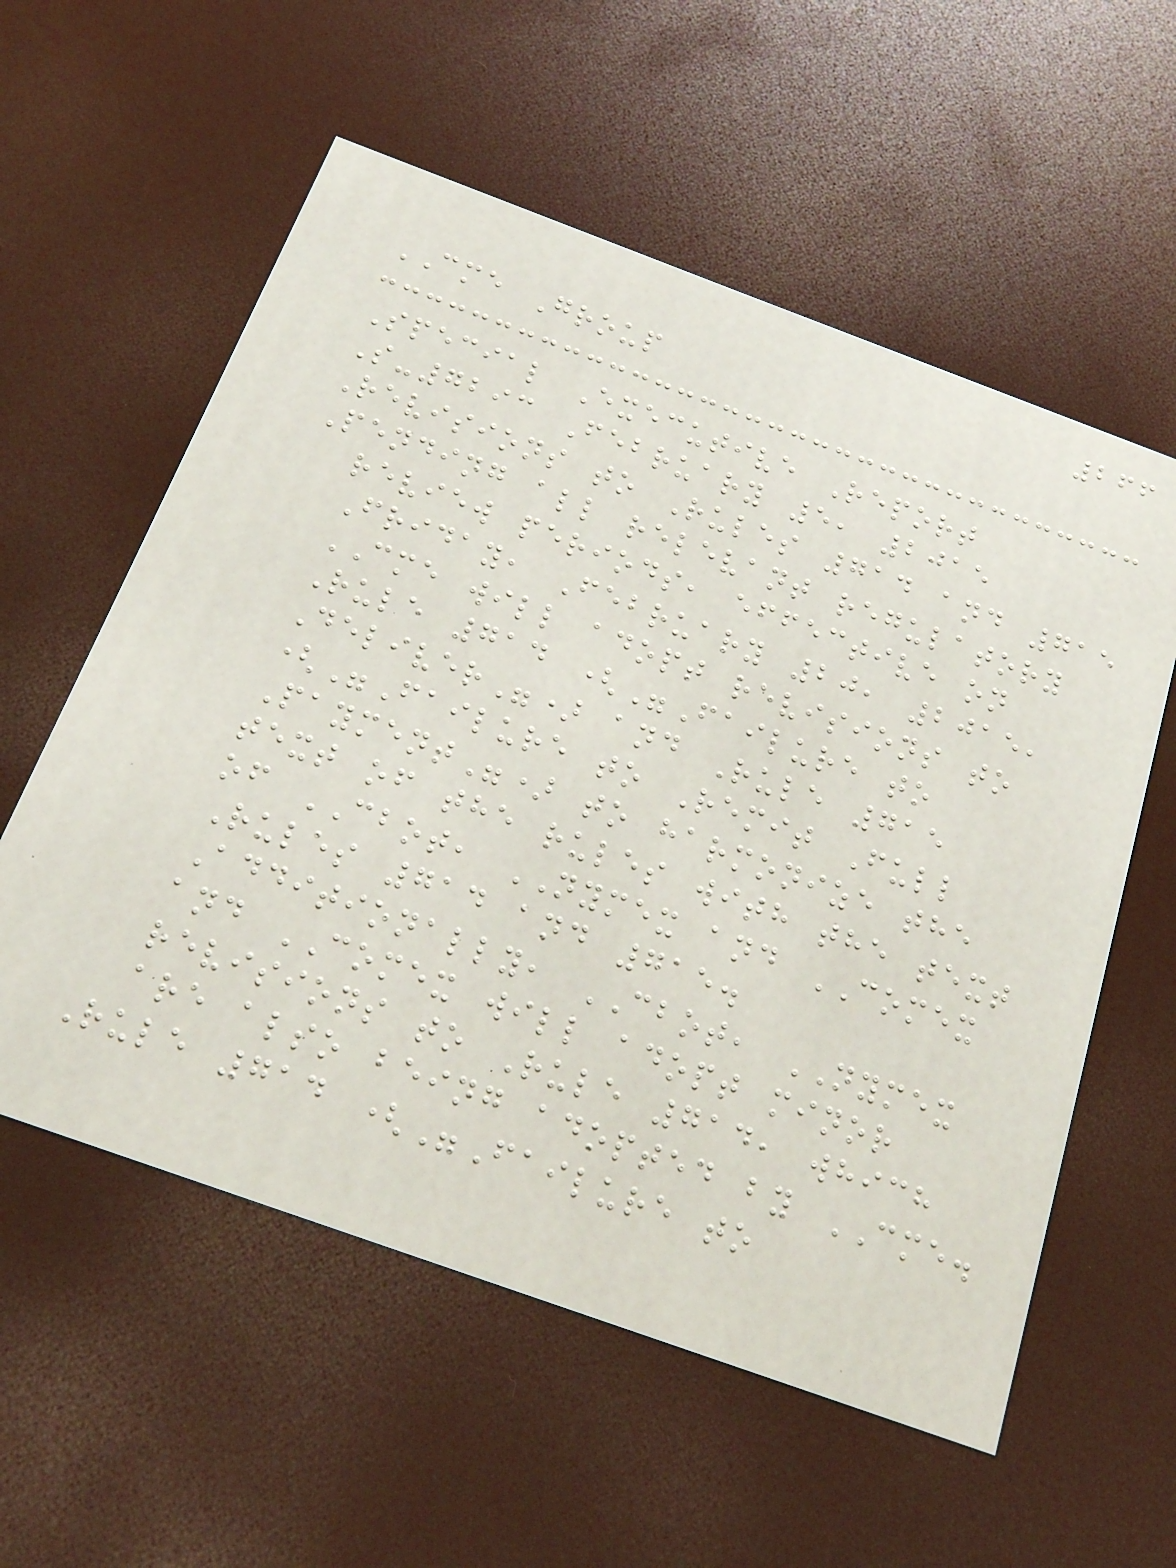266
CME Group
Special Executive Report
S-7293 February 5, 2015
Revisions to Rules 714 and 715
Pending all relevant regulatory
review periods, effective on
Friday, February 20, 2015,
CME will adopt revisions to
Rule 714 ("Failure to
Deliver") and Rule 715
("Failure to Remit Full
Payment") to harmonize the
text of the rules with the text
of CBOT, NYMEX and COMEX
Rules 714 and 715.
Additionally, CBOT, NYMEX
and COMEX will adopt minor
revisions to Rule 714, which
are also being adopted by CME.
Rule 714 ("Failure to
